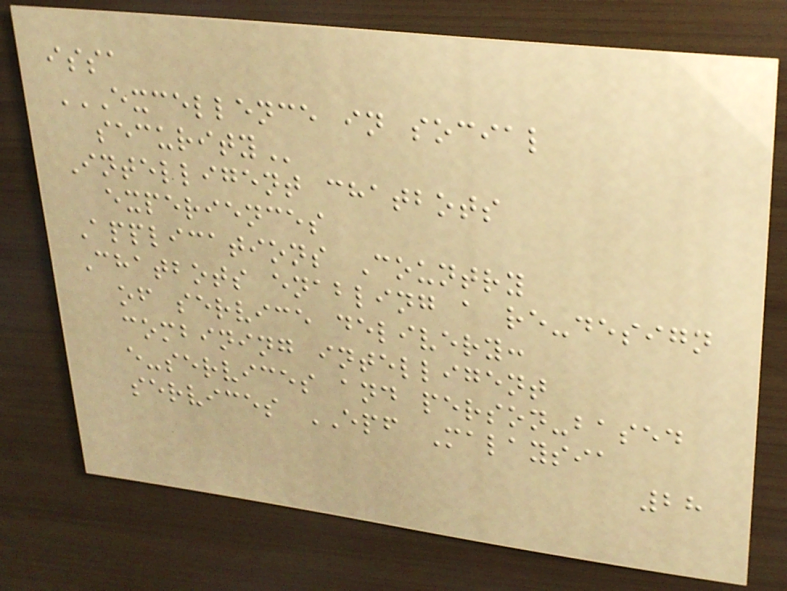issa
EXCELLENCE IN SOCIAL
SECURITY
Intelligent chatbots
experiences
Applications Country
Chatbots enabling a re-design
of service delivery:
combining intelligent
e-services and person-based
services EPF Malaysia
28
